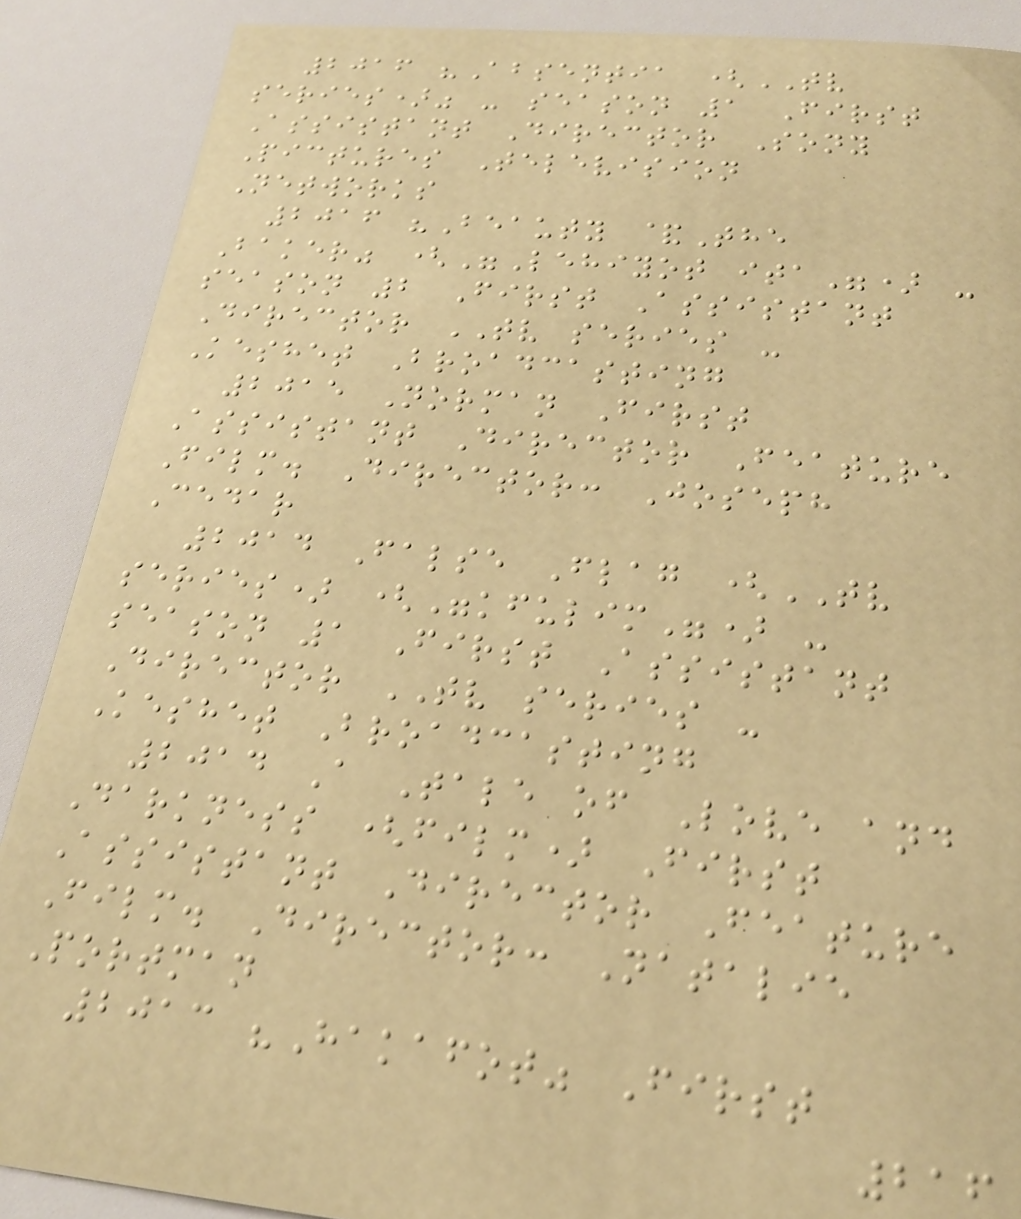2016 "Absentia (TV
series)" - season 1 First
Assistant Director Sony
Pictures Television
Networks
2016 "Beauty &The
Baker" ("Lehiyot ita") -
season 2 First Assistant
Director TV series -
Keshet Broadcasting
2015 Norman First
Assistant Director Feature
Film. Director: Joseph
Cedar
2014 False Flag (TV
series) ("kfulim") -
season 1 First Assistant
Director TV series -
Keshet Broadcasting
2014 A Tale of Love and
Darkness (film) First
Assistant Director Feature
Film. Director: Natalie
Portman
2013 "Hakafot" First
216
